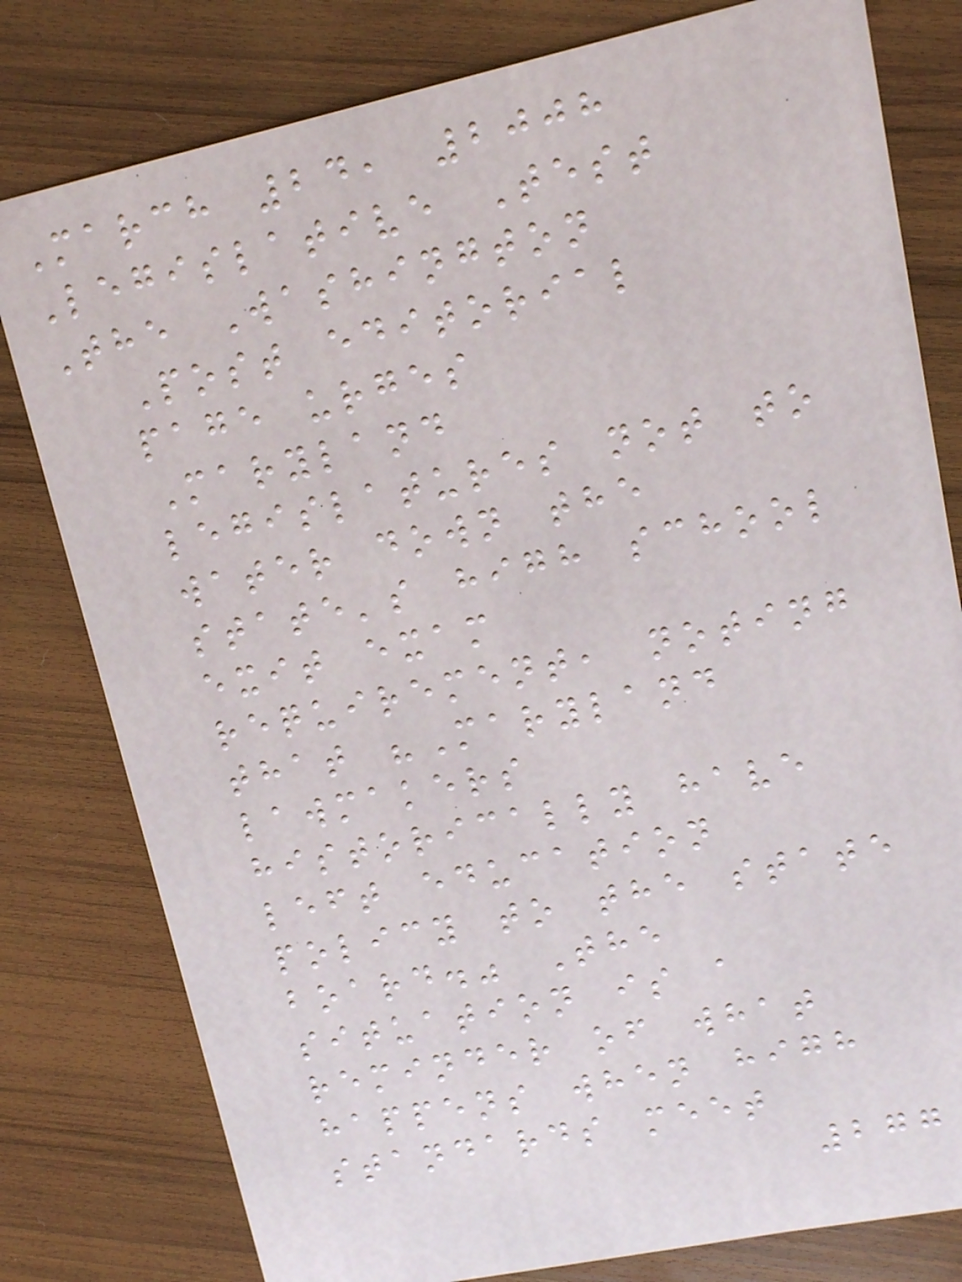March 24, 2008
Legislative Test
The Washington
Post editorial
page urges
Maryland
legislatures not to
water down the
state's high school
exit exam
requirement, noting
that "Maryland
lawmakers
historically have
left education
policy to the state
board." The
situation is a
reminder of what
happens when high
standards meet
277
